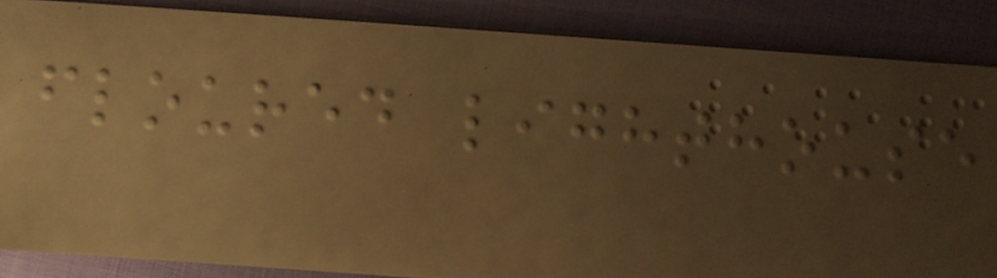floured lighthouse
